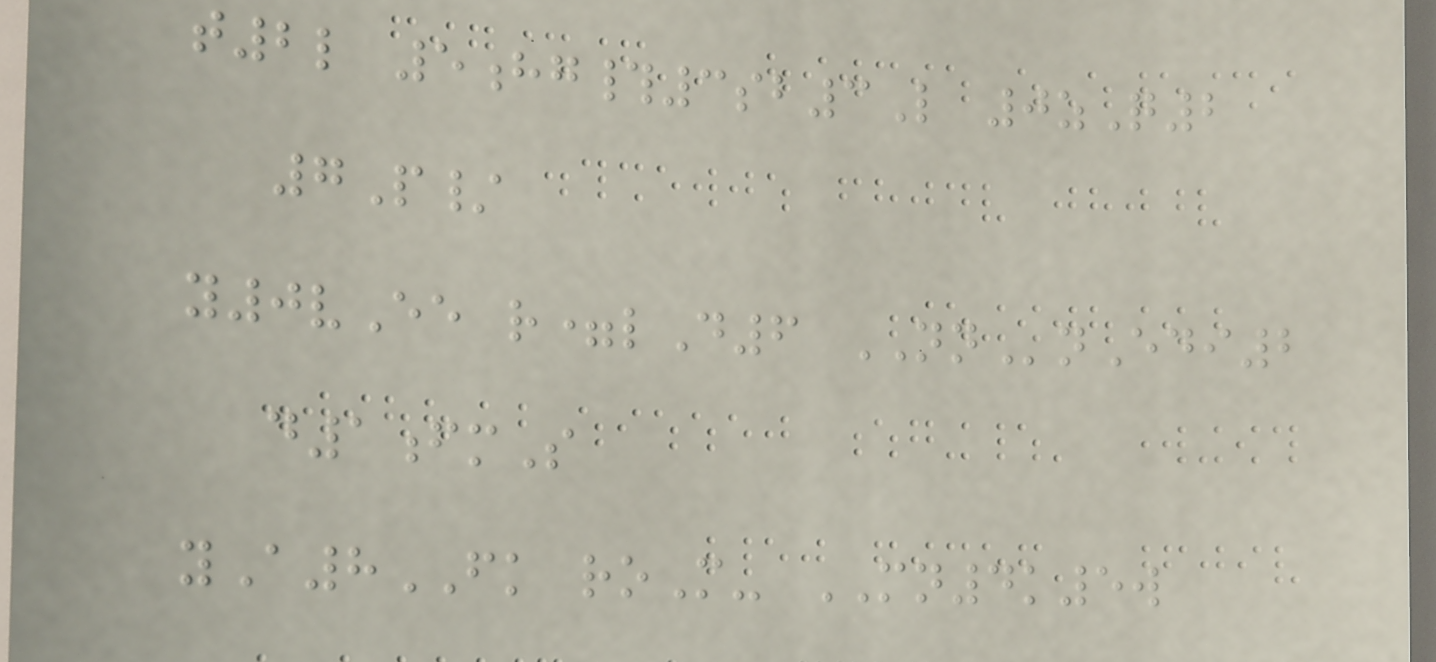t2l 5hg#3sb3L 0zQ2
7P/
y0vEe r=lD6 NNnEdi2
d1fmS
yA8FK roM- MN4k5w
